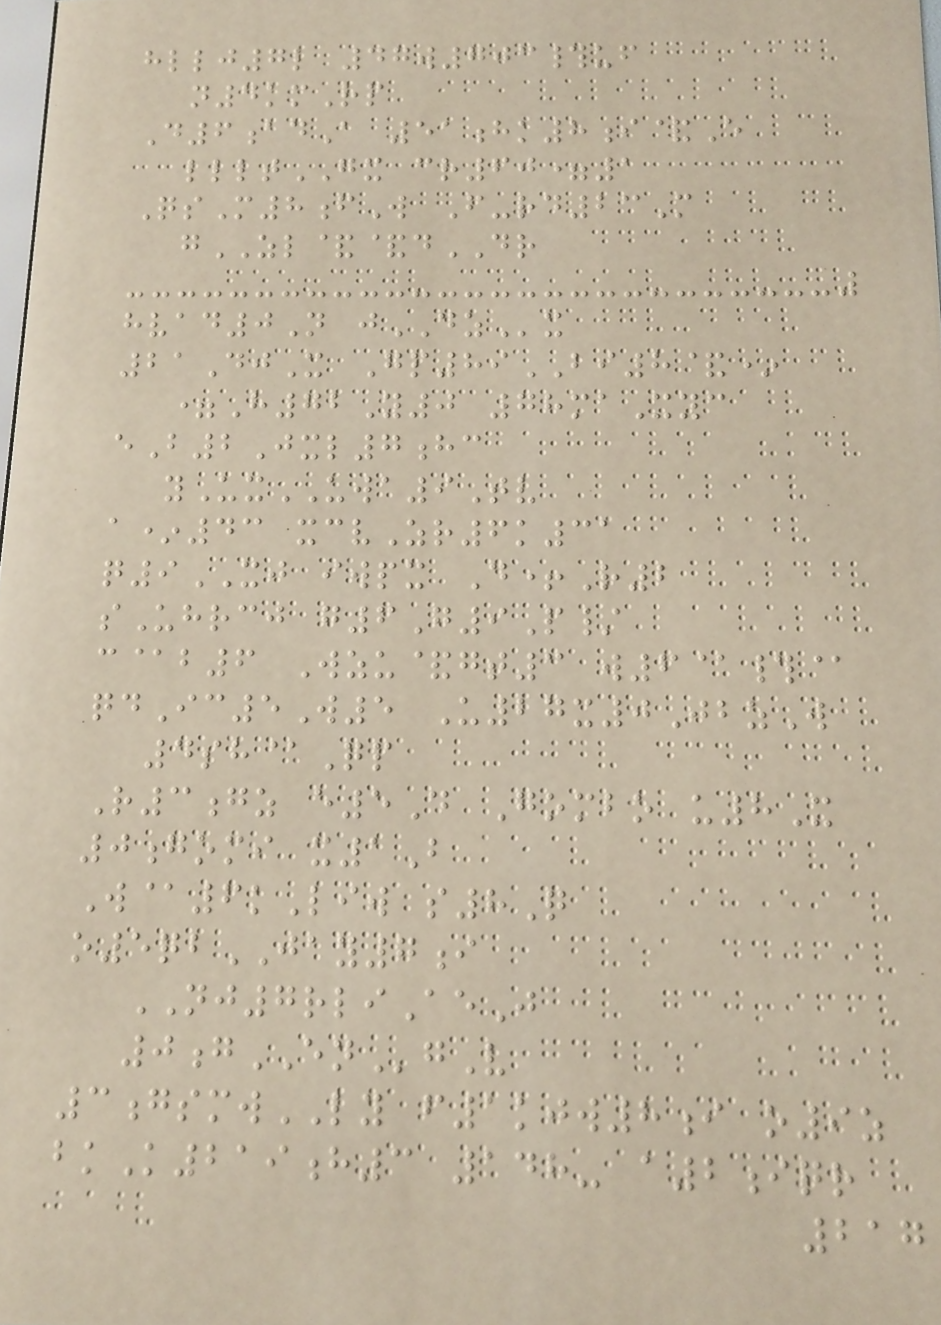hllj7l 47w703#uf
n4kmRp
D6adA 51hk8i&E
llltGX cr60=1
QsM8fW F-rd23M
gZL&&dDR
hvad0N jDZx
21DjX Gp89BI8&*
=H72Y0 78maXyc
eB2Jxl7hc
yUxUWA9Tv
a*43 xcvZr6k31
q9XJ iwpx D+R2
sUhrcj g6G9P/
c@b6 Wzu&gt3 w6@#@
qdIc5W5 U27x0JbzW
4sh@Qp
R3gz e5D Gombo u8X
0gomi x1B
W@6kLiw s8Q
o5qbJAY7i
NJ7rliAeJ
0gENgV
3gsmwLY f1kjw8i o9z
bkK219h3 148- a2iqr
217
